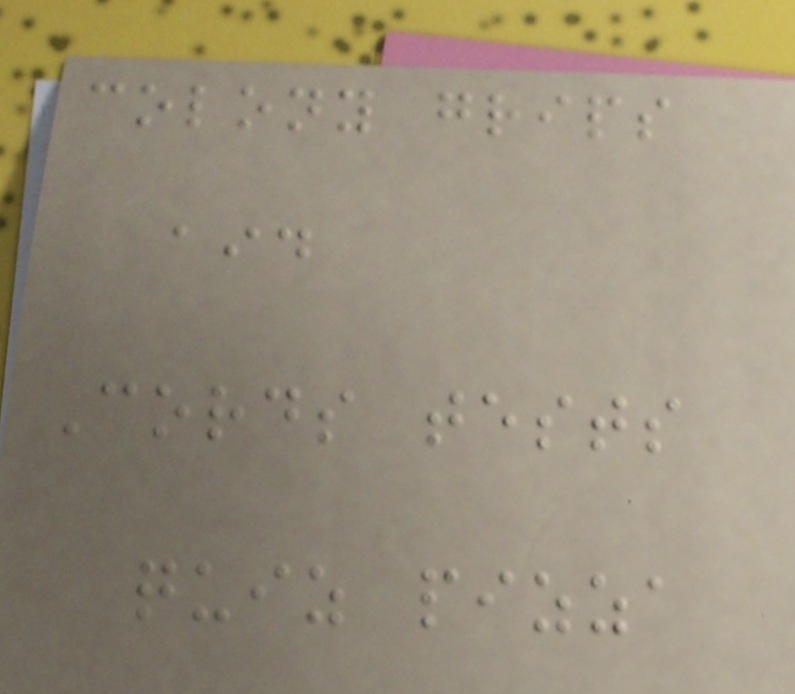colony grips
aid
Cords tests
quiz pizza
